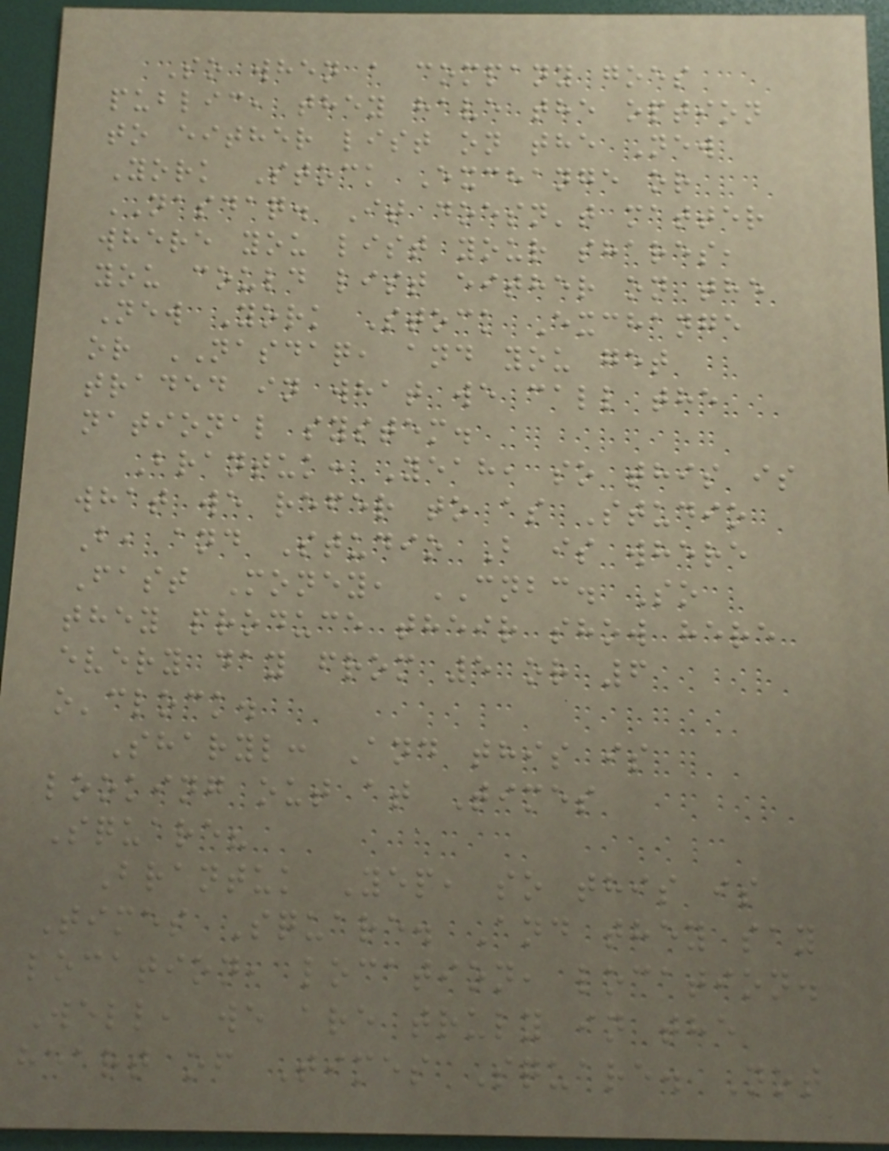So when a company goes
public, they have the option
to either list on the New
York Stock Exchange or
NASDAQ. It doesn't matter
where you list your shares,
you could list either on the
New York Stock Exchange
or NASDAQ, and you get
traded in what we call the
national system.
Brantuk: Yeah, so this is
what we refer to as Studio
B, and Studio B is where
Fast Money, CNBC. So
they produce their show here
every day from 5 or 6
o'clock.
Sharyl: And this is
looking out at Times
Square?
Brantuk Yep, so this is
Times Square. And they say
location, location, location.
Well, we are truly in the
heart of Times Square. Not
